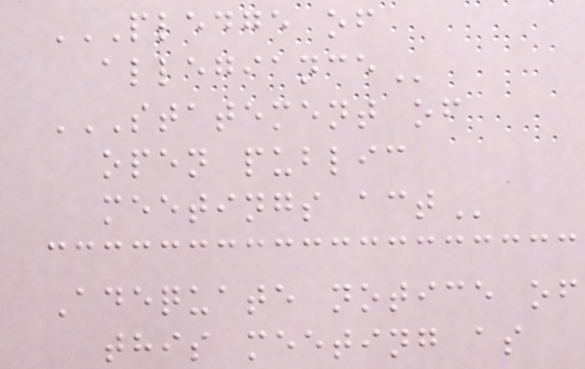PLEDGE OF
ALLEGIANCE
STATEMENT OF
OPEN PUBLIC
MEETINGS ACT
Adequate notice of
this meeting as
